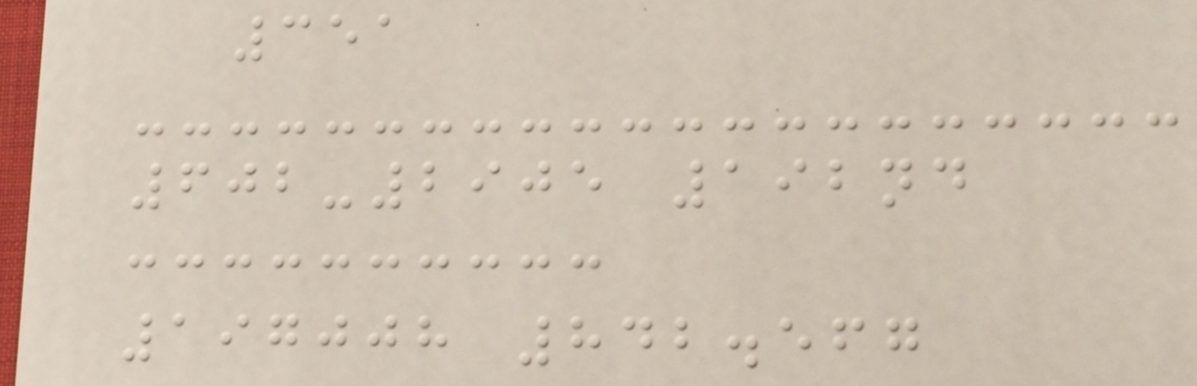351
602-2905 192nd
197008 842.567
